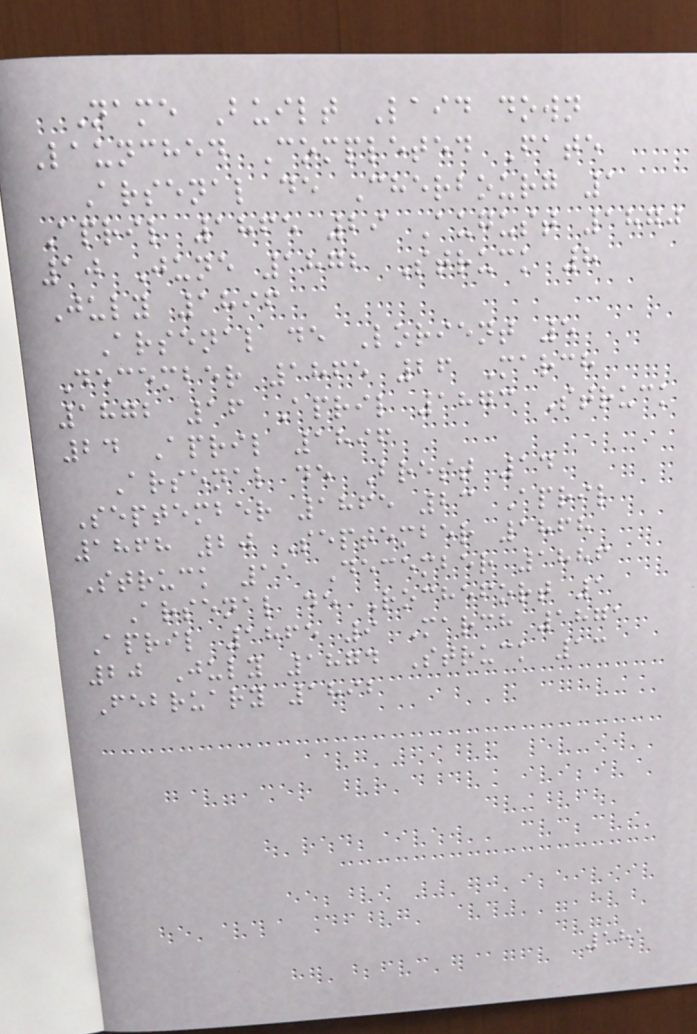Name Built Laid down
Launched Completed Fate
Arsenal de Cherbourg 1
April 1865 29 August 1870
10 June 1872 Struck 8
July 1896
Arsenal de Lorient 5
December 1865 26 March
1872 16 April 1873 Struck
24 April 1896
Arsenal de Brest 14
September 1865 23 April
1868 20 September 1868
Struck 11 December 1886
Arsenal de Rochefort 1
April 1865 9 March 1871
20 July 1874 Struck 13
February 1892
181
